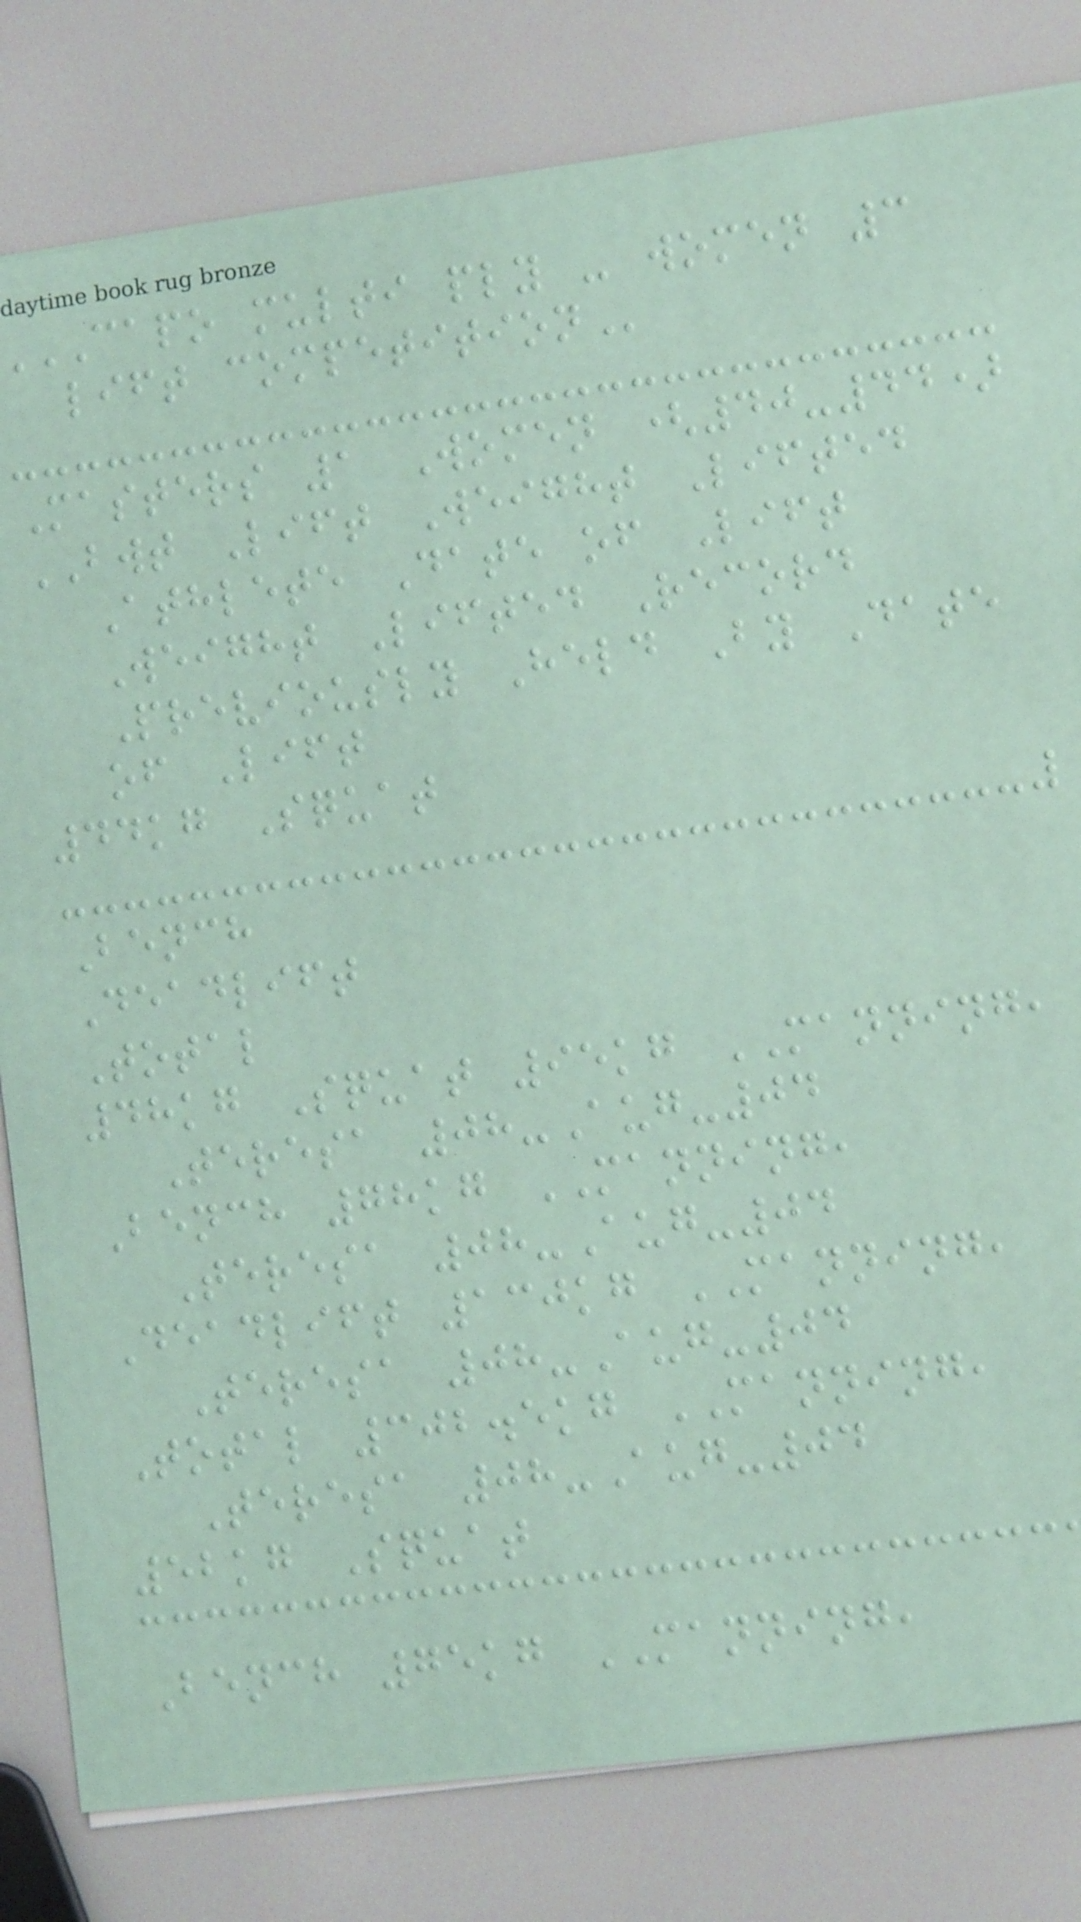CAPO multi ply - women 3
Masters 1 Women (40-44)
BWT Lift Weight Lifted
Athlete Date of Lift
Weight Lifted Record
Previously Held By Date
of Lift
44kg Squat
Bench
Deadlift
Total
48kg Squat 95kg MANNING,
Teresa 08-Aug-04
Bench 78kg MANNING,
Teresa 08-Aug-04
Deadlift 130kg MANNING,
Teresa 08-Aug-04
Total 302.5kg MANNING,
Teresa 08-Aug-04
52kg Squat
Bench 75kg MANNING,
